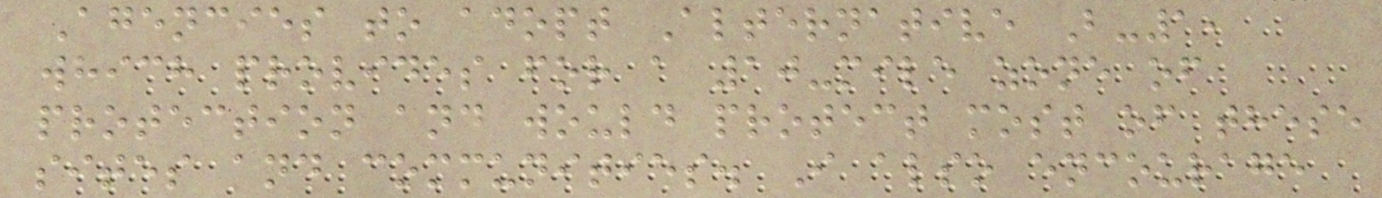Agencies to adopt Alternative B-1,
which provides for a 10-mile zone of
protection and would protect most of these
sites and communities. I also encourage
